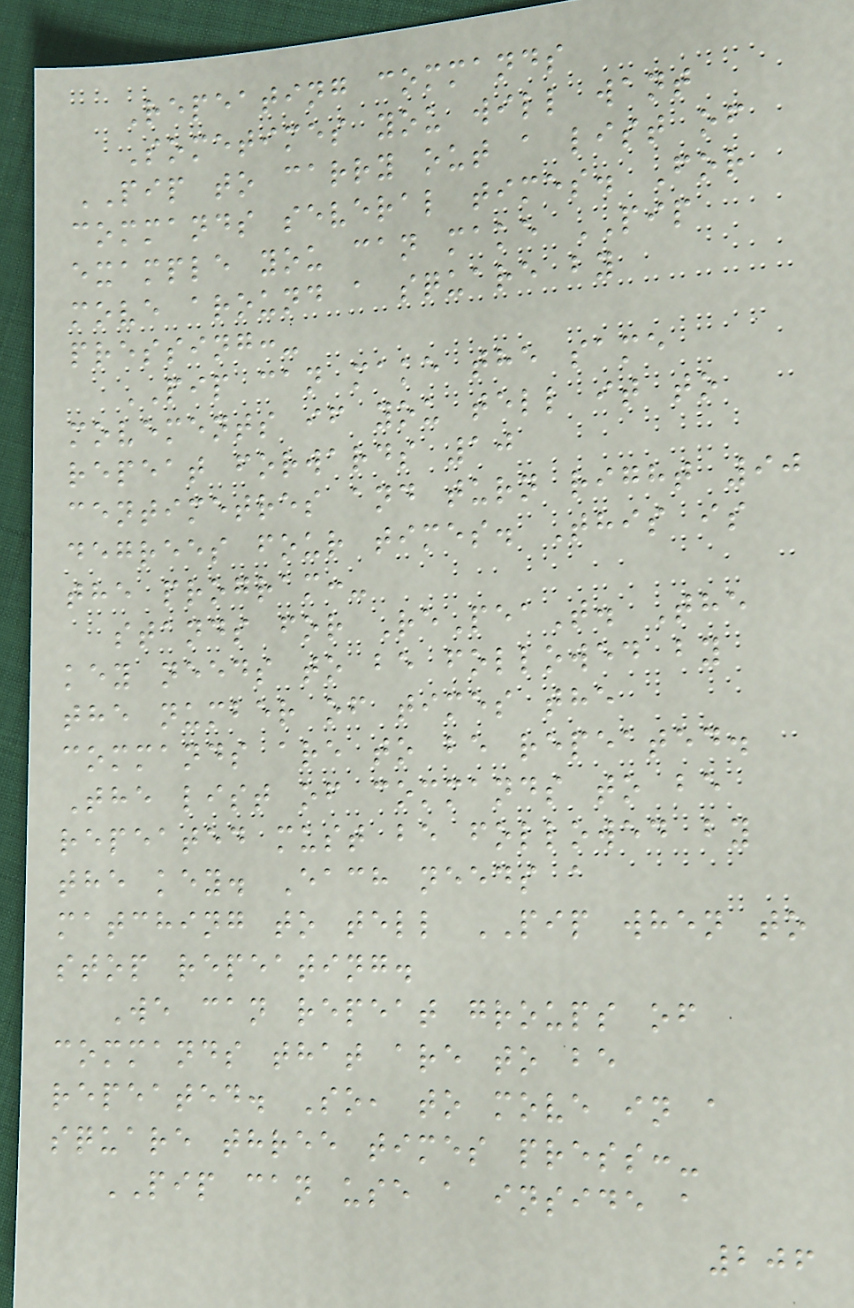Repeating commands
Sometimes you will want
PIP to carry out a list of
commands several times. For
example you can make PIP
move around a square by
pressing:-
PIP can make the same
movements if you tell it to
repeat forwards 10
centimetres and turn right 90
degrees four times. This is
the program:-
stands for RePeaT. The
key needs to be followed by
the number of times the
commands are to be repeated.
The list of commands to be
repeated must be followed by
the key. Each needs a
matching to tell PIP when to
stop repeating.
We can repeat groups of
commands that are to be
repeated. So, to move in a
square three times press:-
PIP can use a inside a
206
